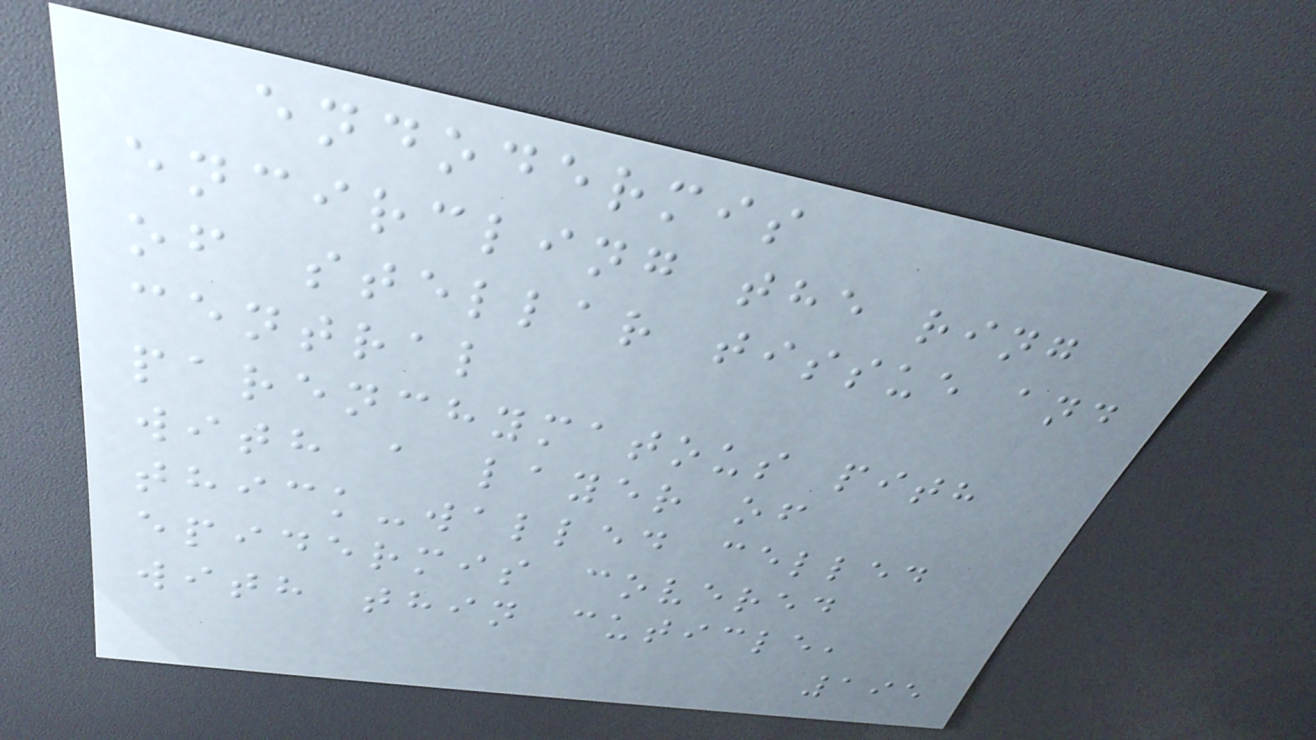endodermis
encircling the ring
of stellar tissue and
central
parenchymatous pith
with a layer of
thick-walled celled
epidermis covered
with thin cuticle,
195
